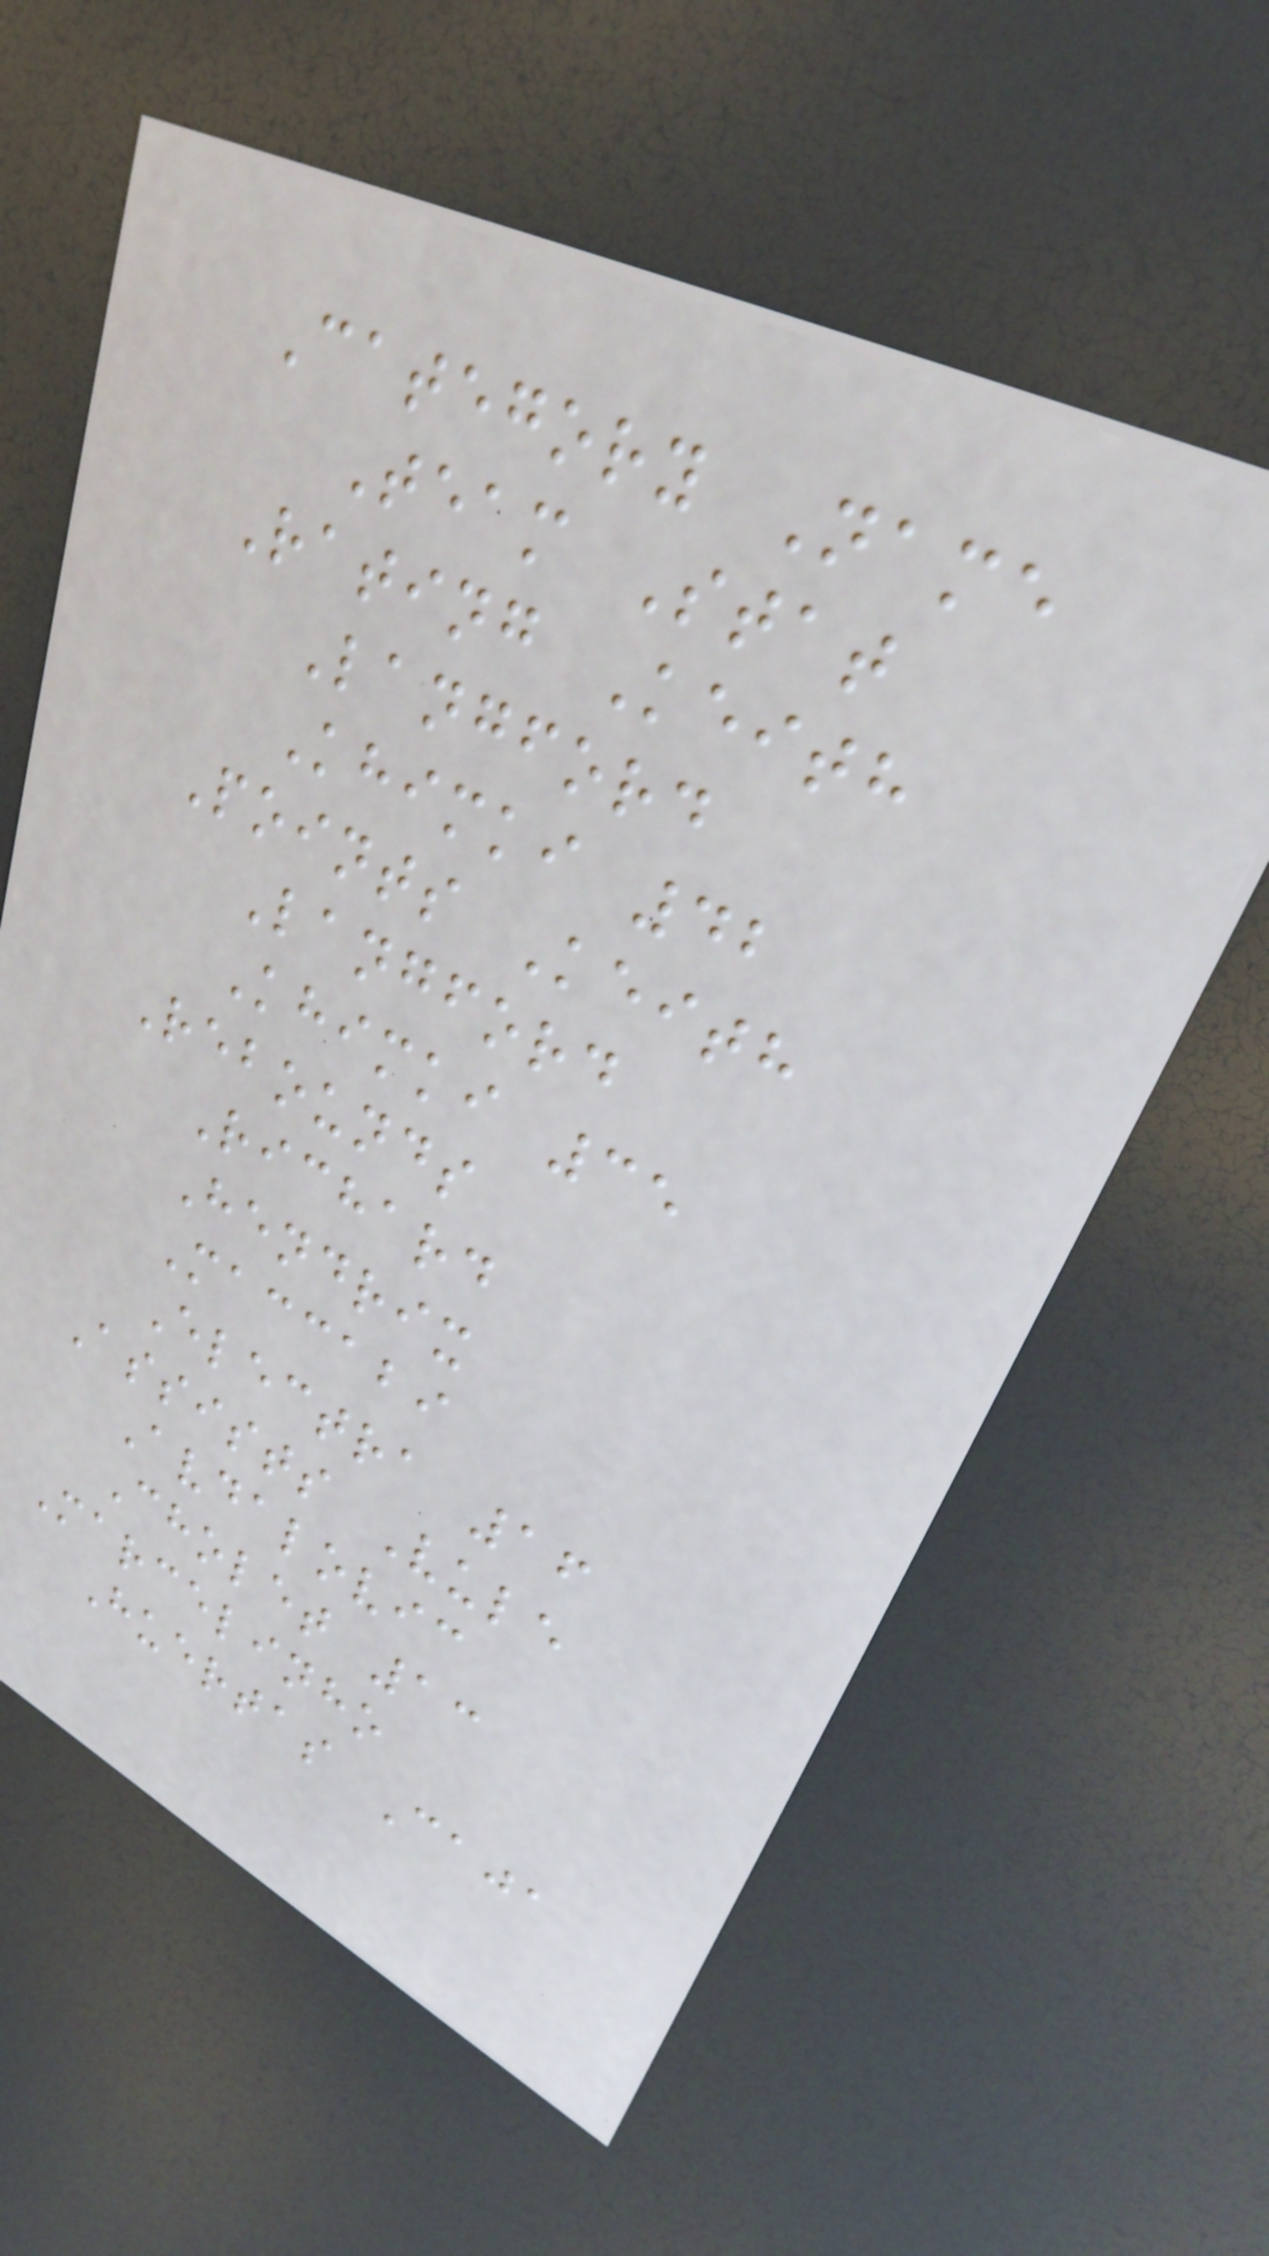Category Name
Team Stat
Rating Keith
Langford
Khimki 42
Points Keith
Langford
Khimki 35
Rebounds
Richard
Hendrix
Maccabi
Electra 16
Assists Vule
Avdalovic
Cholet 13
Marcelinho
Huertas Caja
